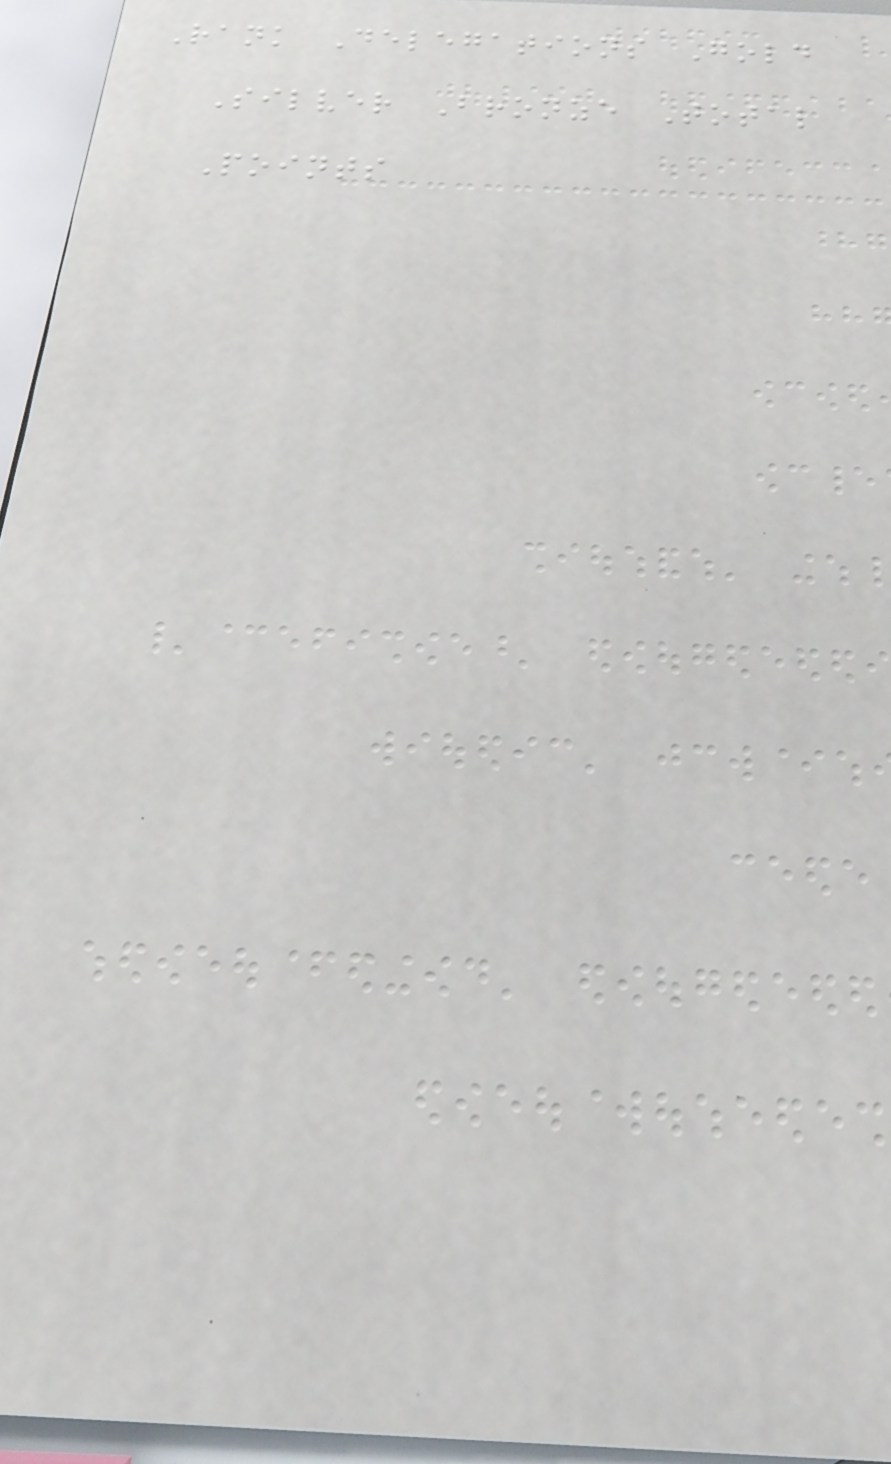Rank Delegations Gold
Silver Bronze Total
Points
